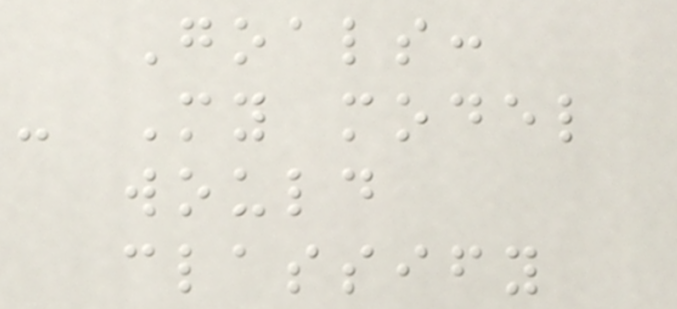Goals:
- My model
would
classify
